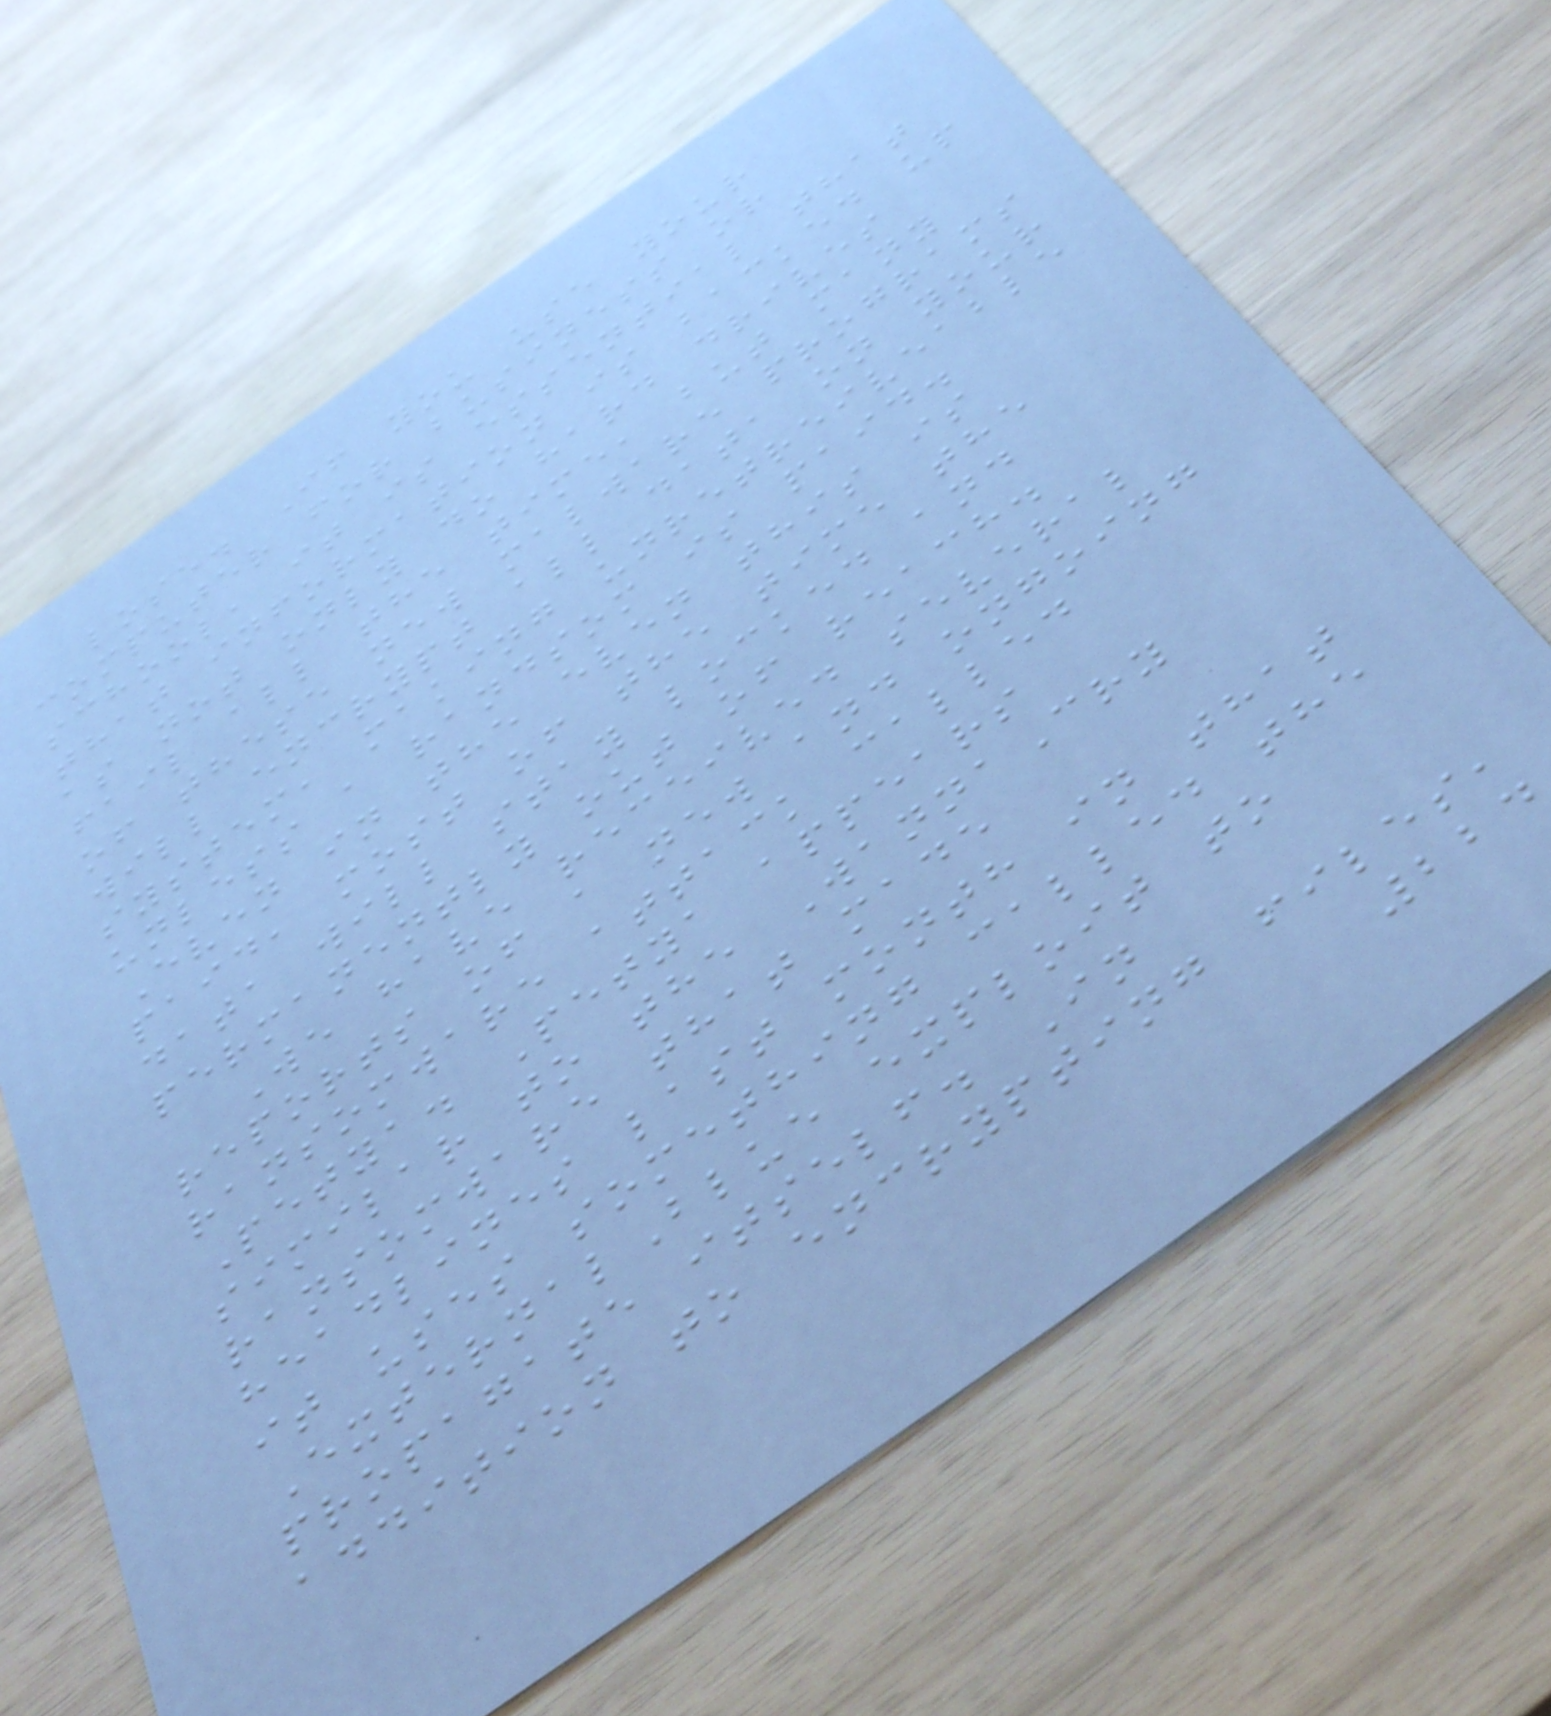lose. If you use your
computer for business or
school, it is essential that
that information is backed up
as not only do hard drives
fail all the time, but many
of these new malware programs
will encrypt all data on your
system, making unretreiveable
unless a randsom is paid.
Even in the even this is
paid, most of the time the
data will stay locked and
permanently out of reach.
We have received several
reports of a new and ongoing
ransomware attack called
Petya. Petya appears
similar to the WannaCry
ransomware that made
headlines last month in that
it uses something called the
ExternalBlue exploit to
propagate itself. In
addition to encrypting files,
224
